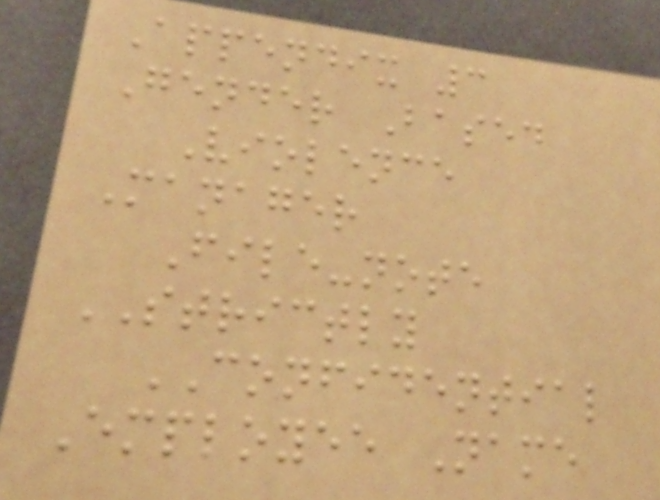Appendix 3
Gender Based
Violence
Manager
File-note
STRICTLY
CONFIDENTIAL
Employee Name
